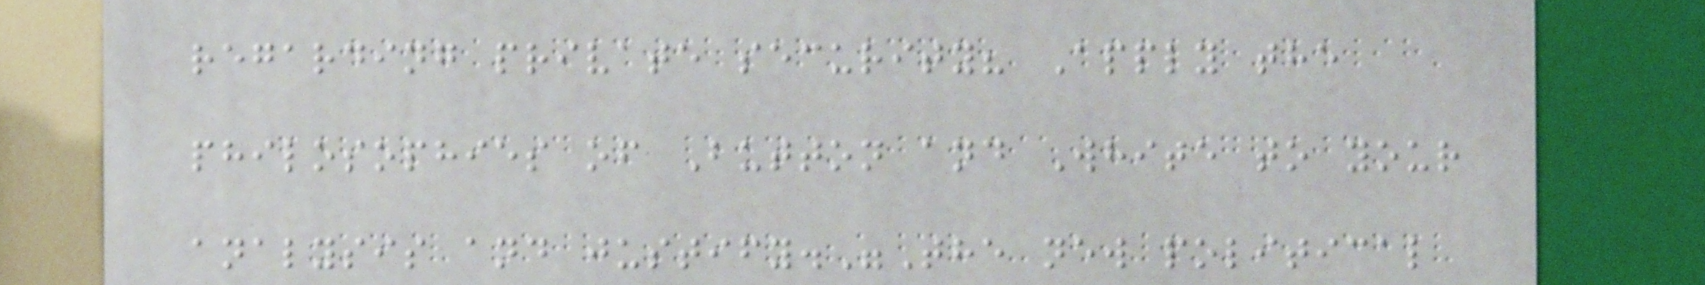regarding private security? Apply the
philosophies of Button and White to your
analysis and justify."The new political
